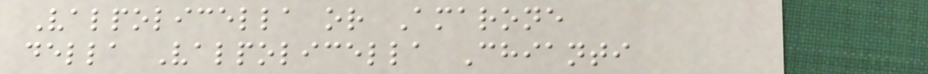Valpolicella or Amarone
della Valpolicella Chianti
